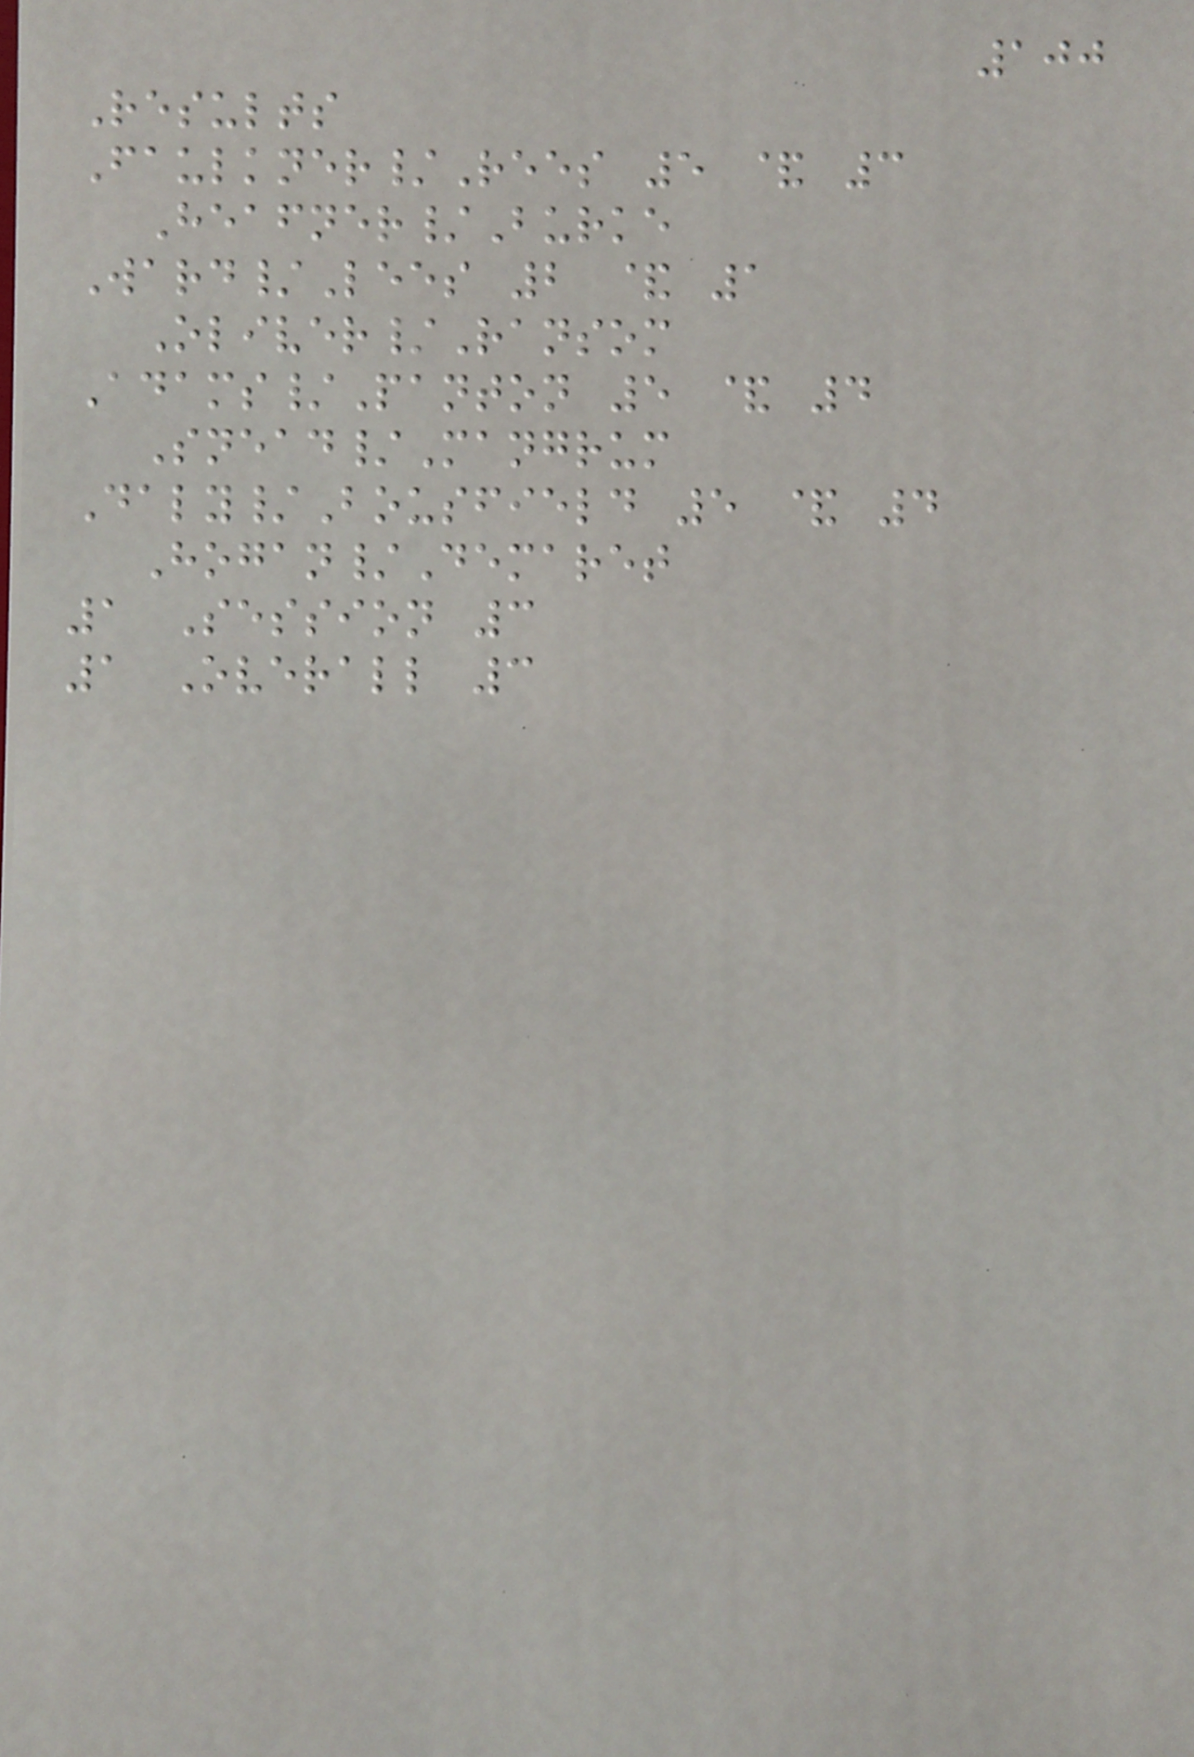100
Results
Faulkner/Rees 5 & 3
Heafner/Burke
Ward/Lees 2 & 1
Oliver/Ransom
Adams/Panton 5 & 4
Snead/Mangrum
Daly/Bousfield 5 & 4
Hogan/Demaret
1 Session 3
1 Overall 3
